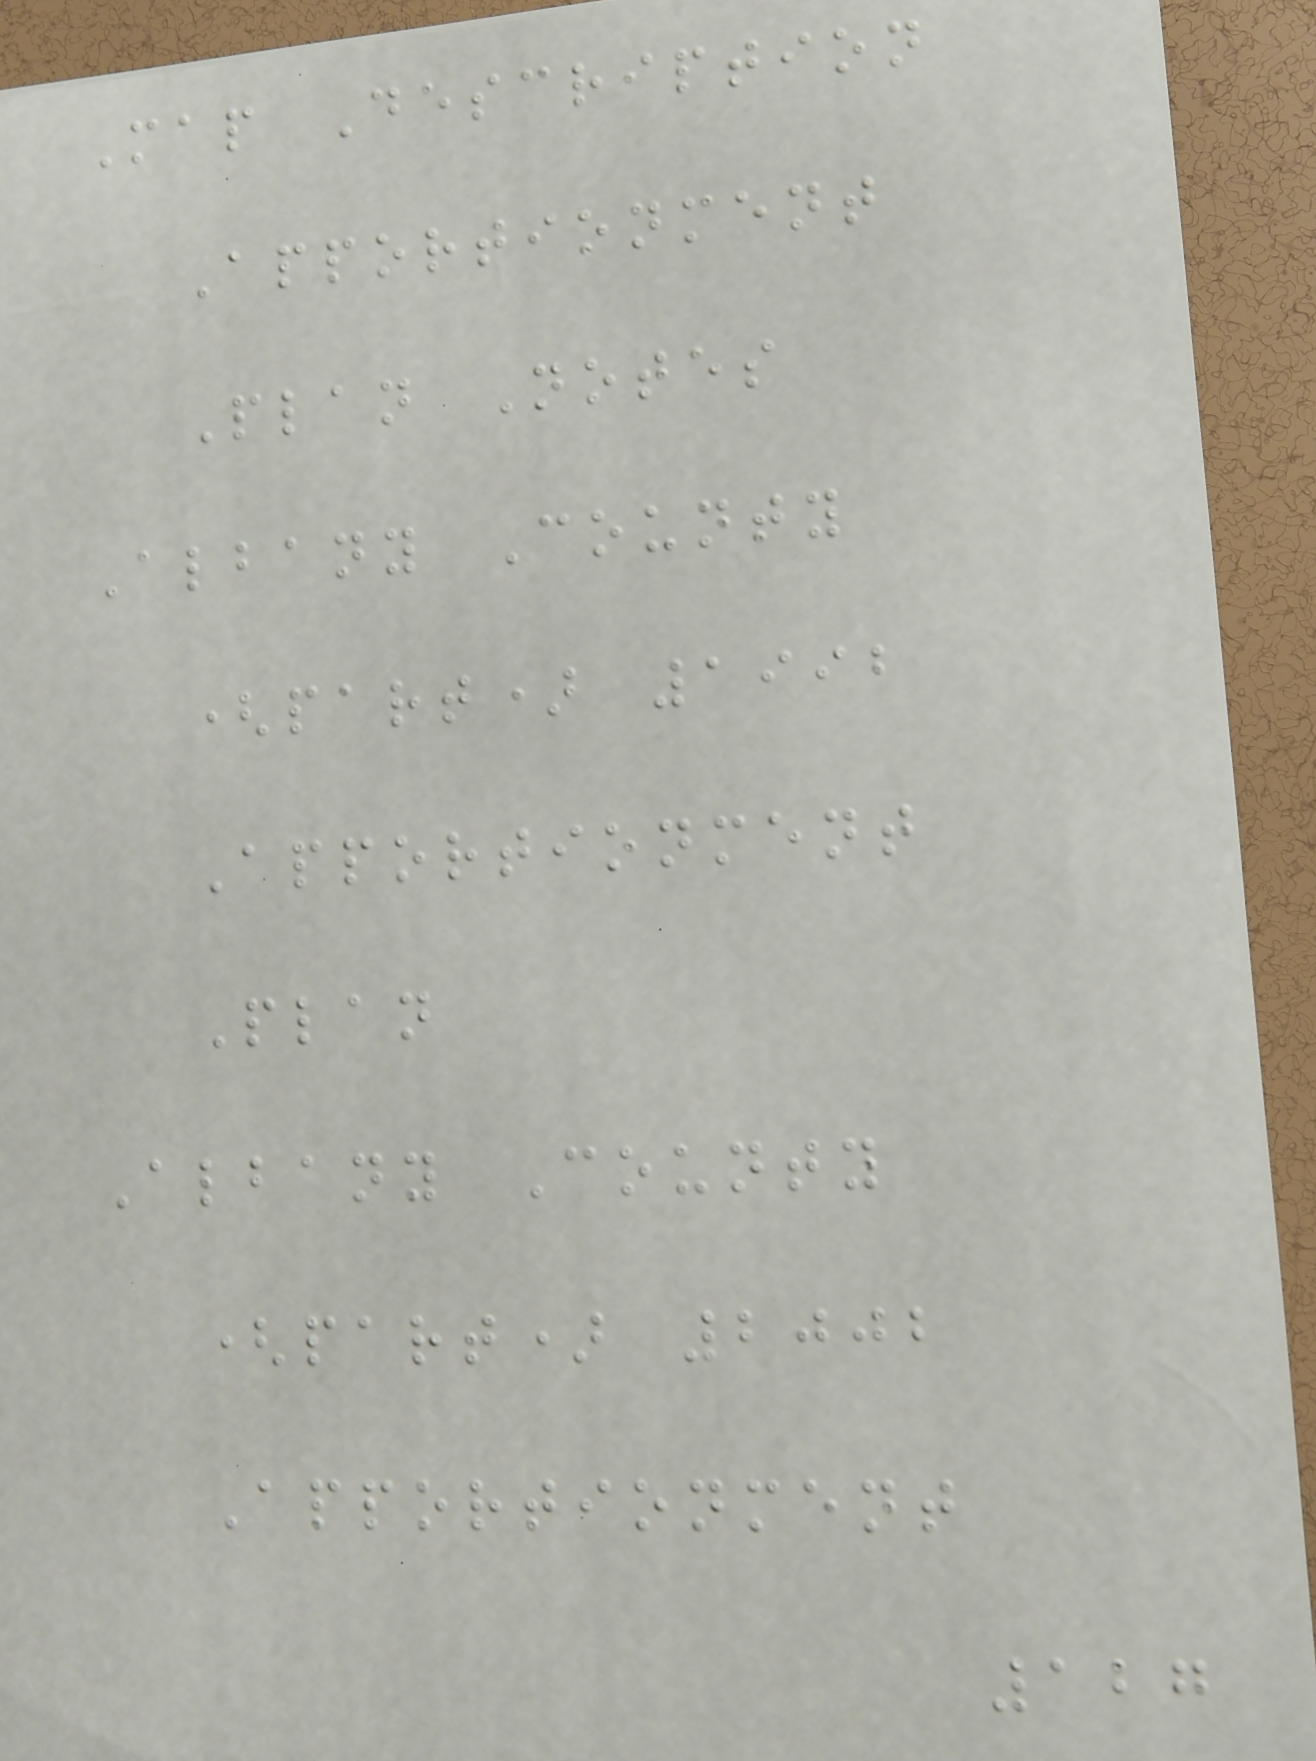Map Description
Apportionment
Plan Notes
Albany County
(part) 1992
Apportionment
Plan
Albany County
(part) 2002
Apportionment
127
